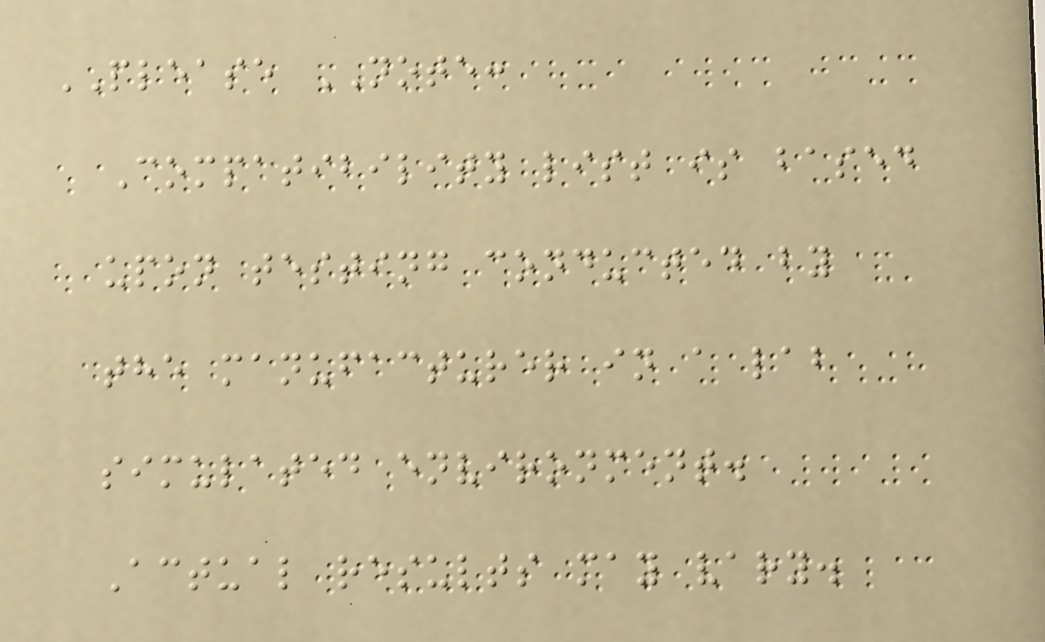PLEASE NOTE:
Compatibility list is based
upon testing conducted by
the manufacturer in a lab
simulated environment.
Actual results may vary.
